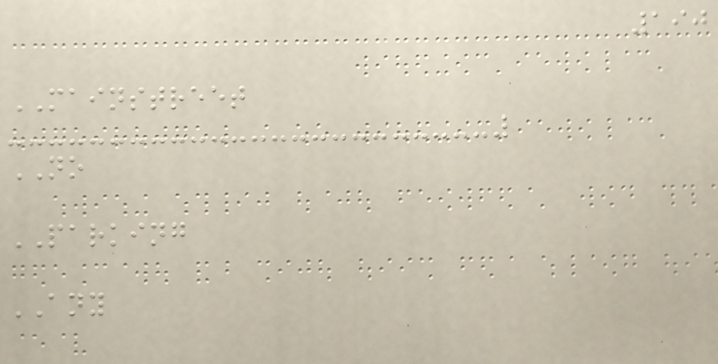190
MAINSTREET
NO
PARKING
ANY
